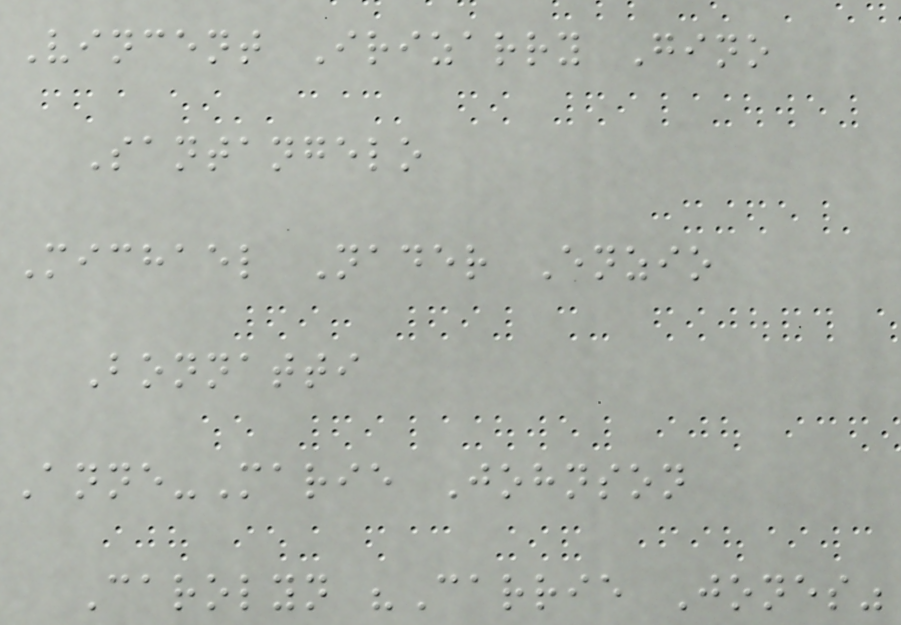Vincent Irizarry Gino
Santangelo
Michael Nader Enzio
Bonnatti
Anne-Marie Johnson
Carolyn "Carrie Jones"
